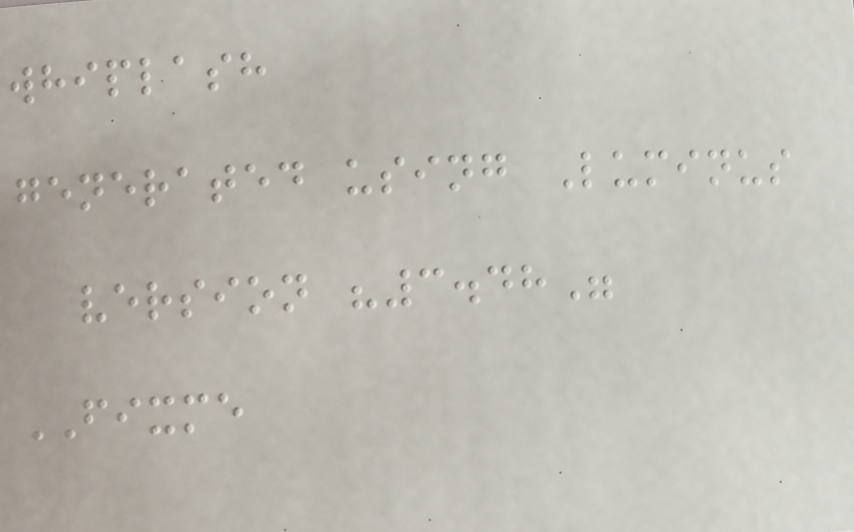whiplash
generated using Luminus
version "3.48"
FIXME
